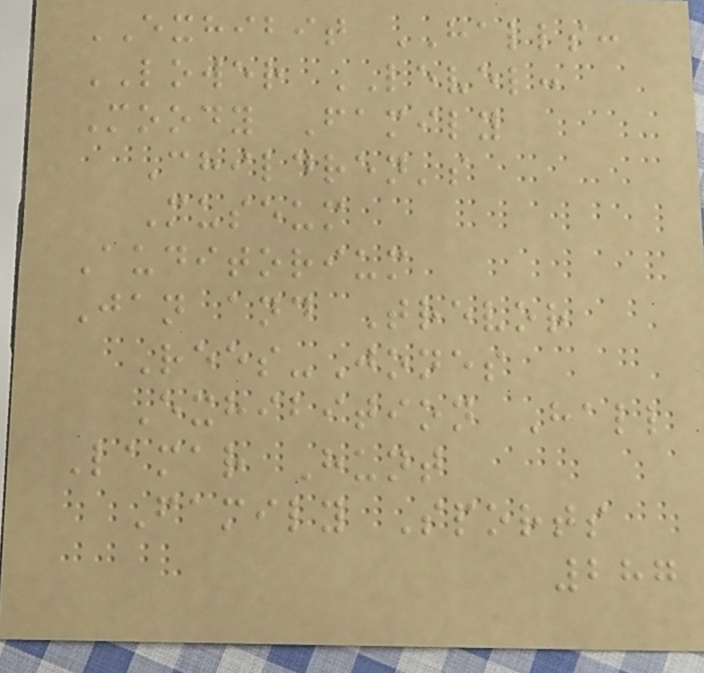EXHIBIT HALLS:
LOWER LEVEL:
Moody Family
Children's
Museum
Auditorium
Jan and Trevor
Rees-Jones
Exhibition Hall
Lamar Hunt
Family Sports
287
